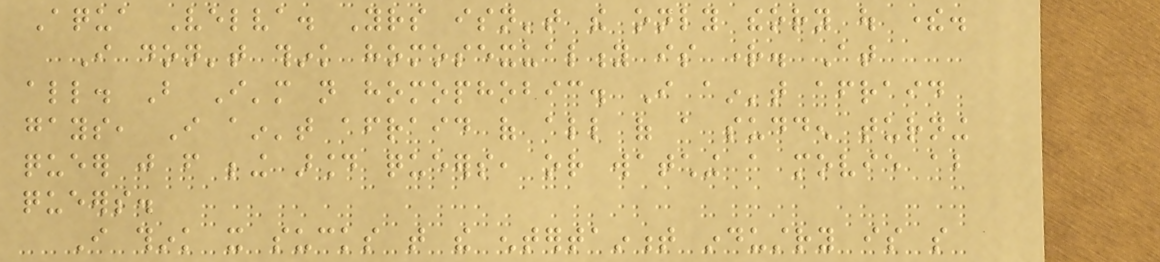Aqua Velva. Yours isn't the only theory out there.
I don't think homosexuality is right. At
all. But I'm not homophobic. I ain't afraid
gays, I ain't afraid of all of a sudden turning
queer just from being around queers, or watching a movie about
queers.
I think it sucks that the entertainment industry is so
